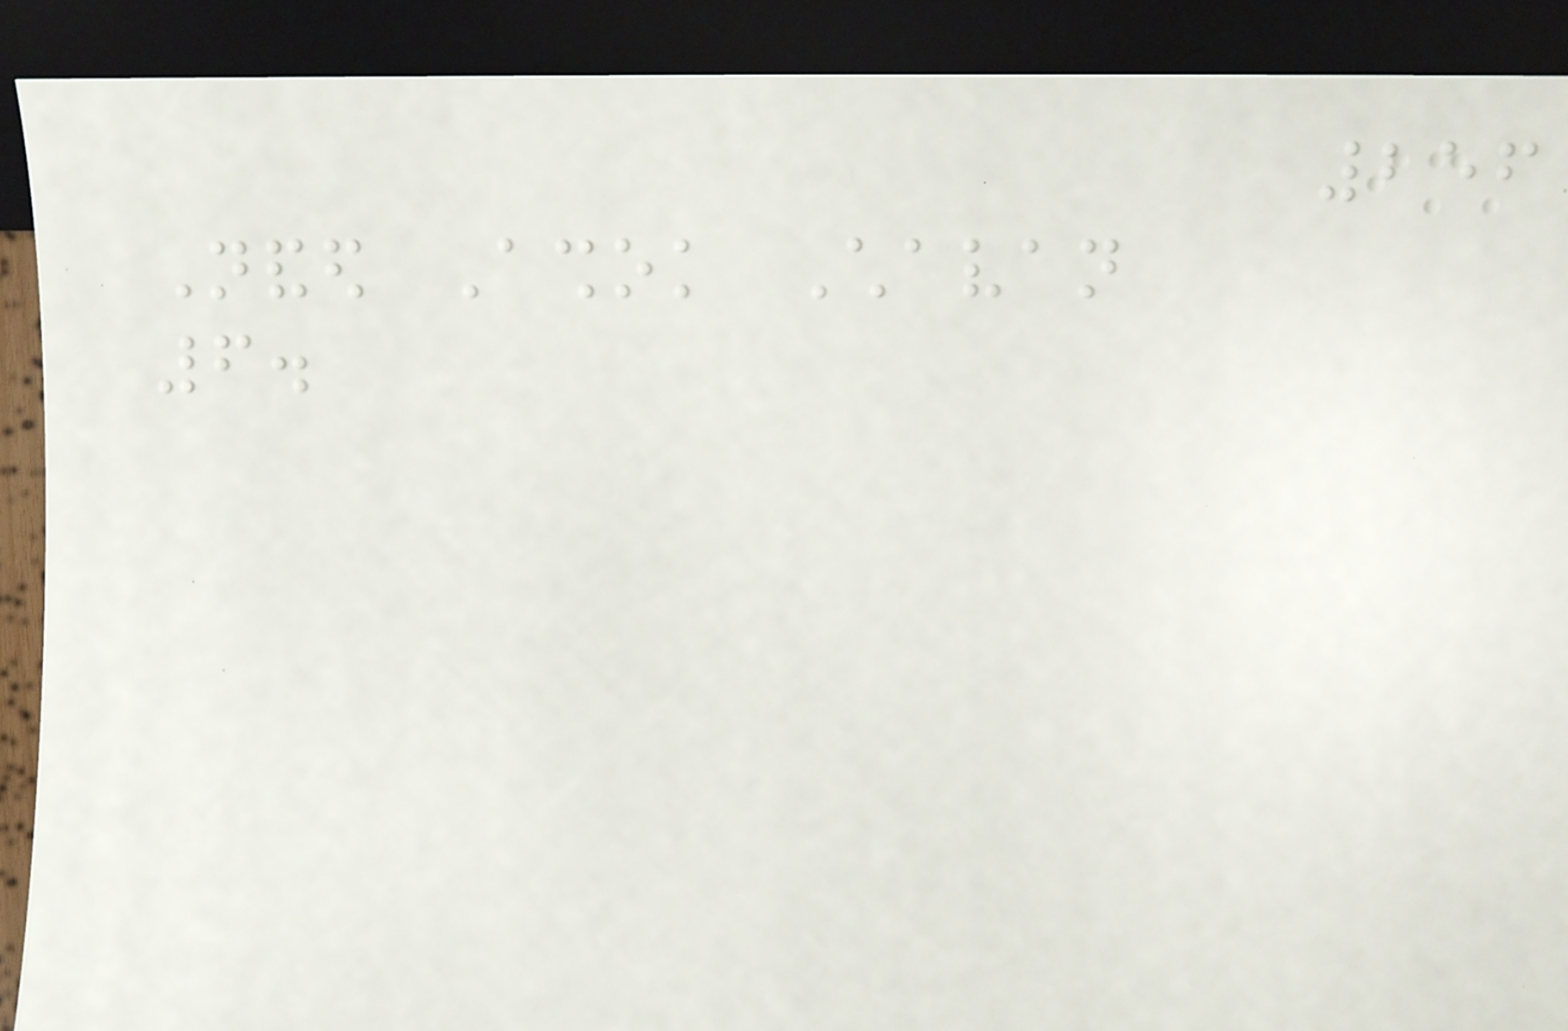256
Nanded Ashok Chavan
6.
